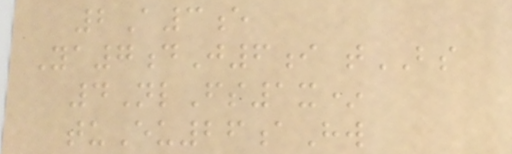2A3e
Ya7dJ6i tBS
4NlFs1x*
tuEu26aHw
